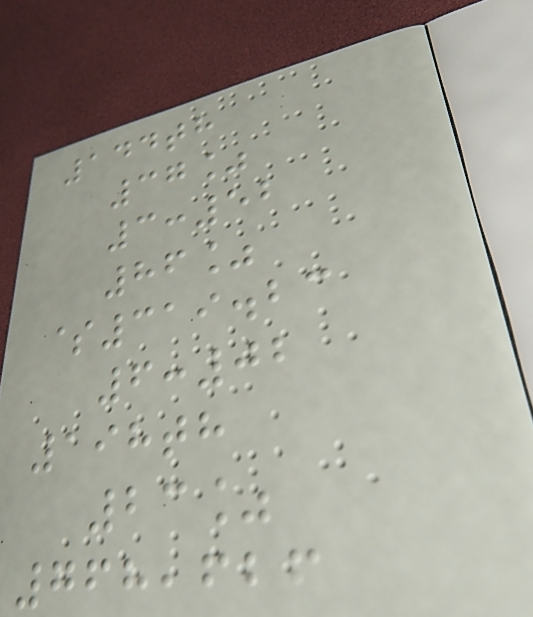144th
37%
3:52
86%
$319.23
6:02
198th
23%
768,626
